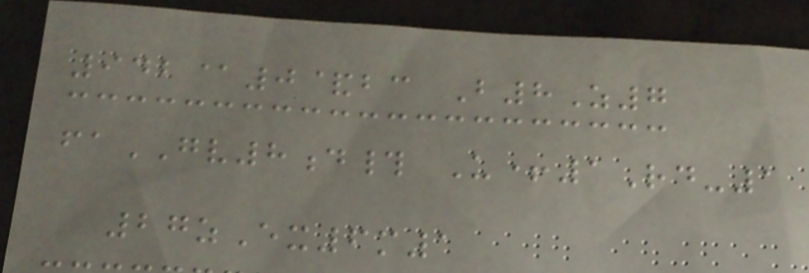942@0&bc B8Z7
faGV8d# U+1Rd-1
27zEx6m1
